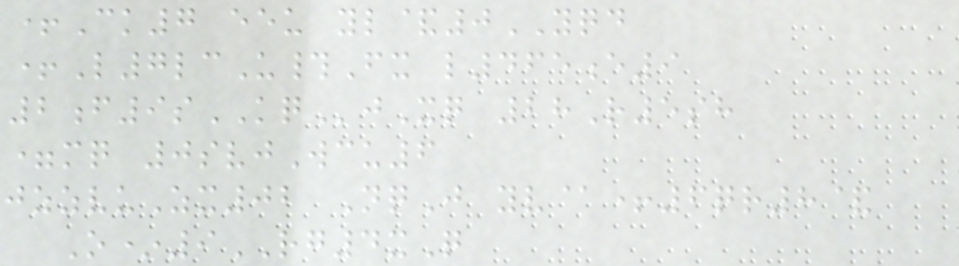+Ck7 eeu yl&0YQD
+L7lcU#Fx l465e9
2f9sKQjXq 28R5sh
=mq 0svjWcu6
jzzvuZx02 NqJ yv@+6qr8&
O*9RG4xQ
